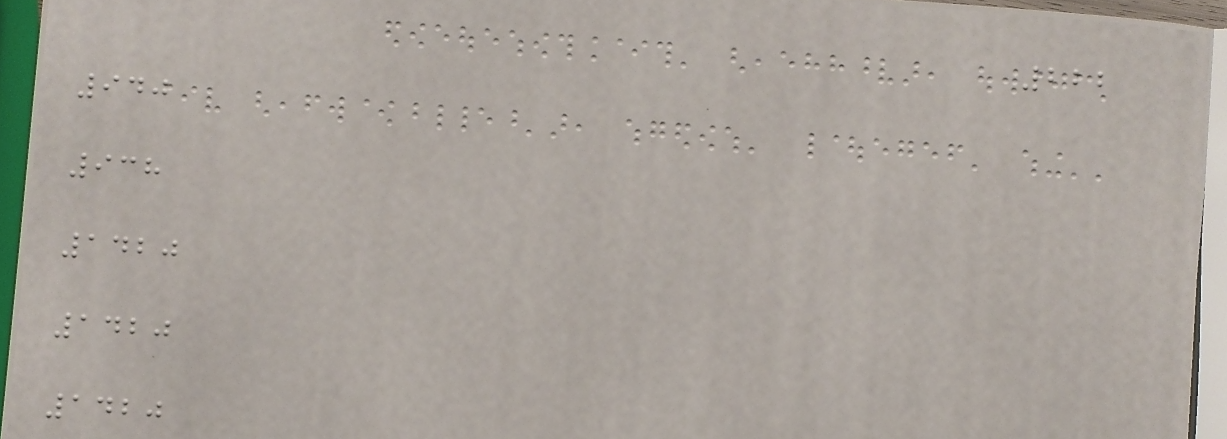222
940
938
1420
1420
1420
